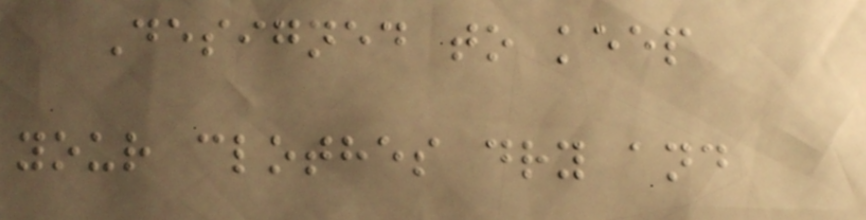Designed to keep
your clothes dry and
